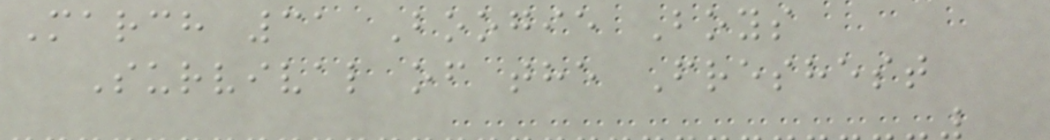March 31 Boogie Boys
Survival of the Freshest
